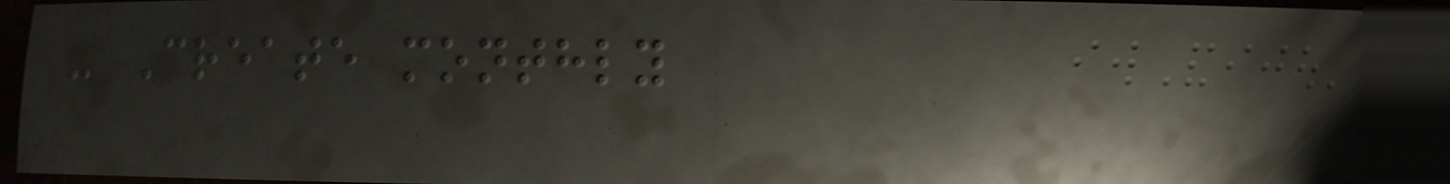- Create monthly
